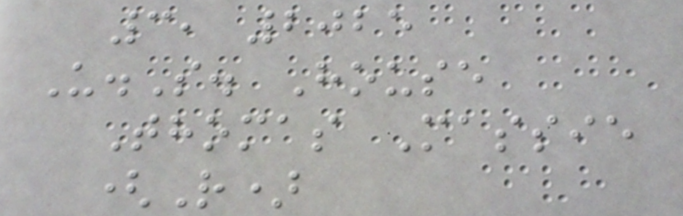3, 2025
U.S. House
Thomas Massie
(R)
